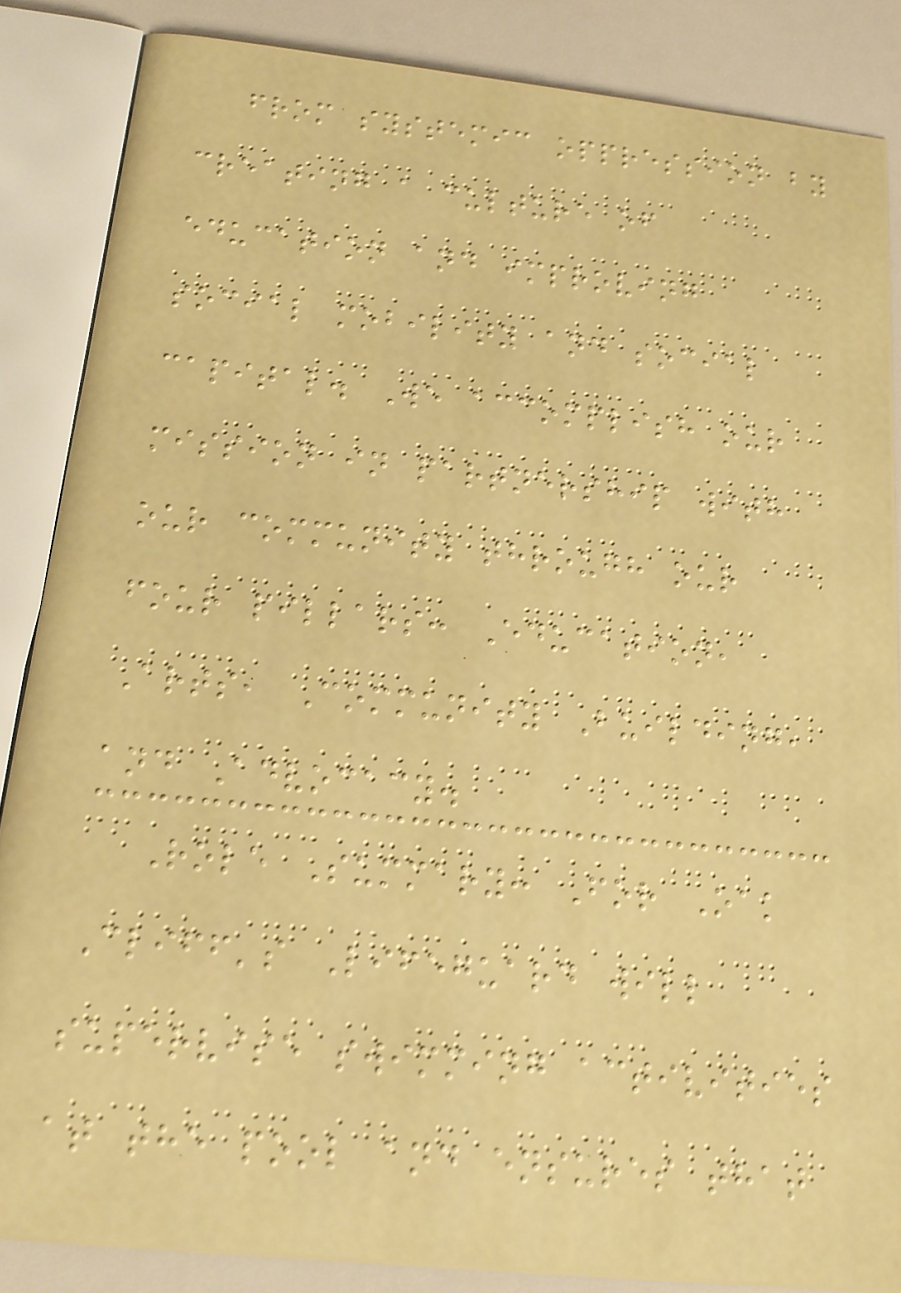from systemic oppression by
creating a culture of
education and improving
social mobility and social
capital. We accomplish our
mission in partnership with
our community through our
four pillars: Education,
Arts, Community Building,
and Advocacy.
Role Summary: For Oak
Cliff's Lifeguard will
supervise swimming activities
at the pool and ensures that
